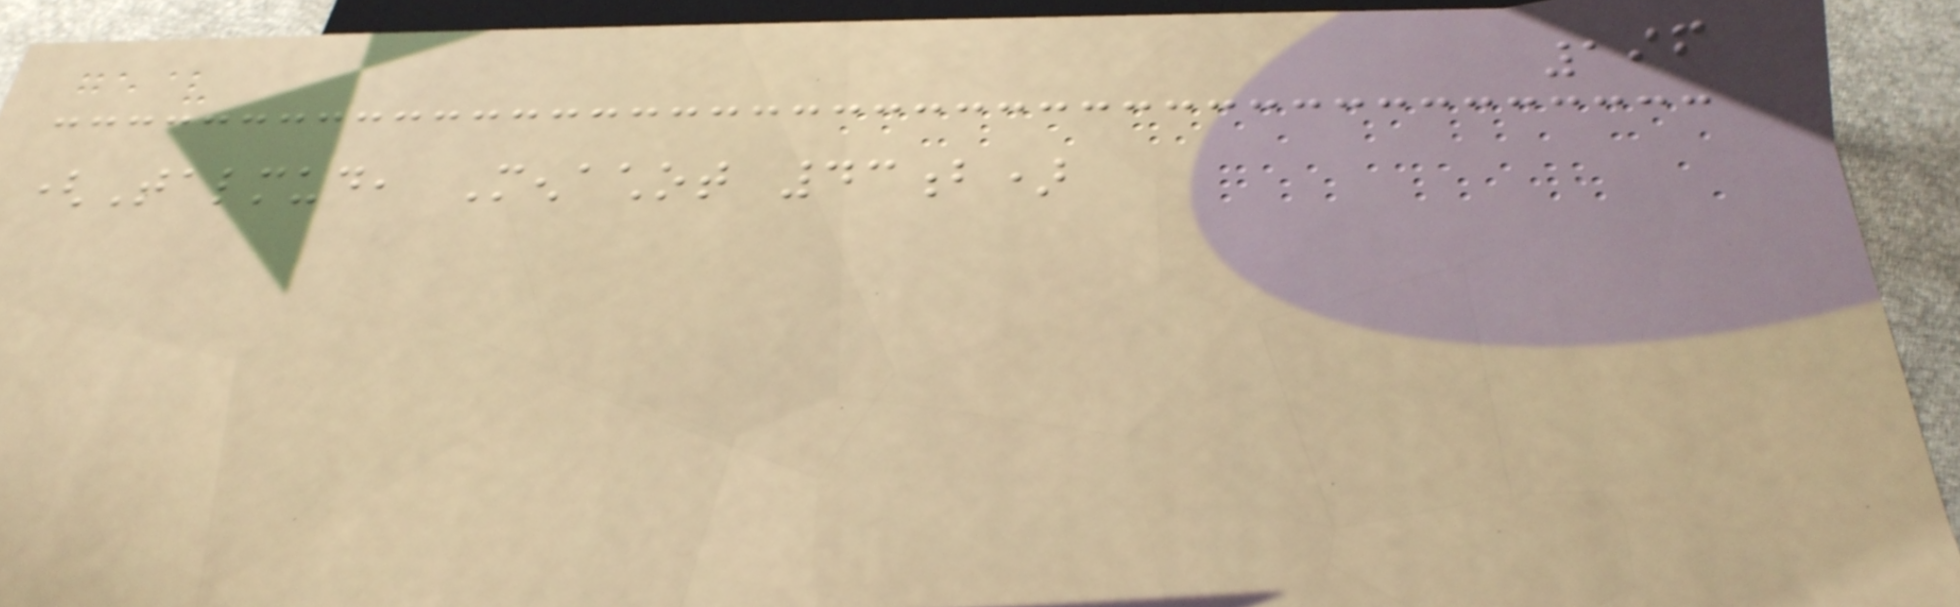196
(Talmud, Menachot 43b)
